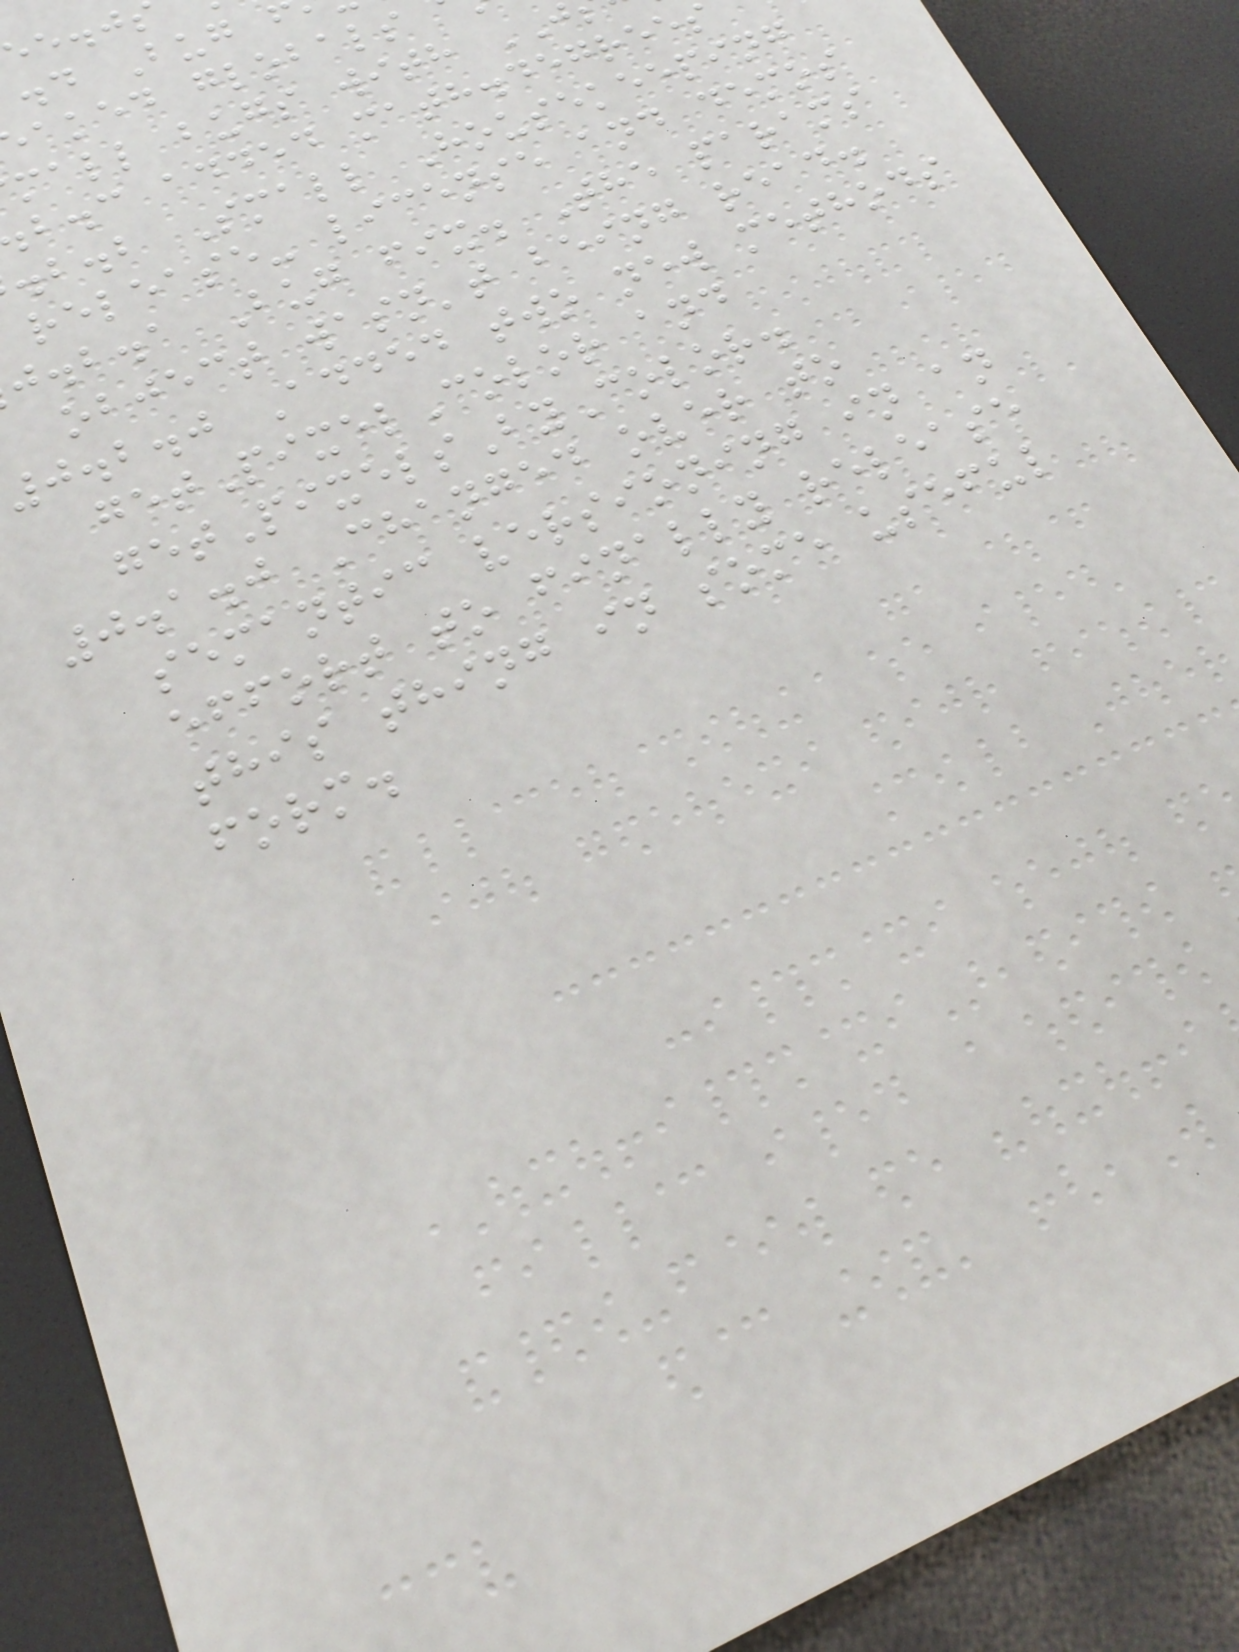.d Bug
aked globals
mall bugs with
b.c added math.degrees
.b.b Small Housekeeping
release- license and demos
j.b.a Bug fix. The params
object wasn't being read.
0.2.0 Added two new methods
getPixelColor and
getPixelsByColor.
0.1.0 Changed over to
semantic versioning in an
effort to finally release
this thing in some useful
form.
